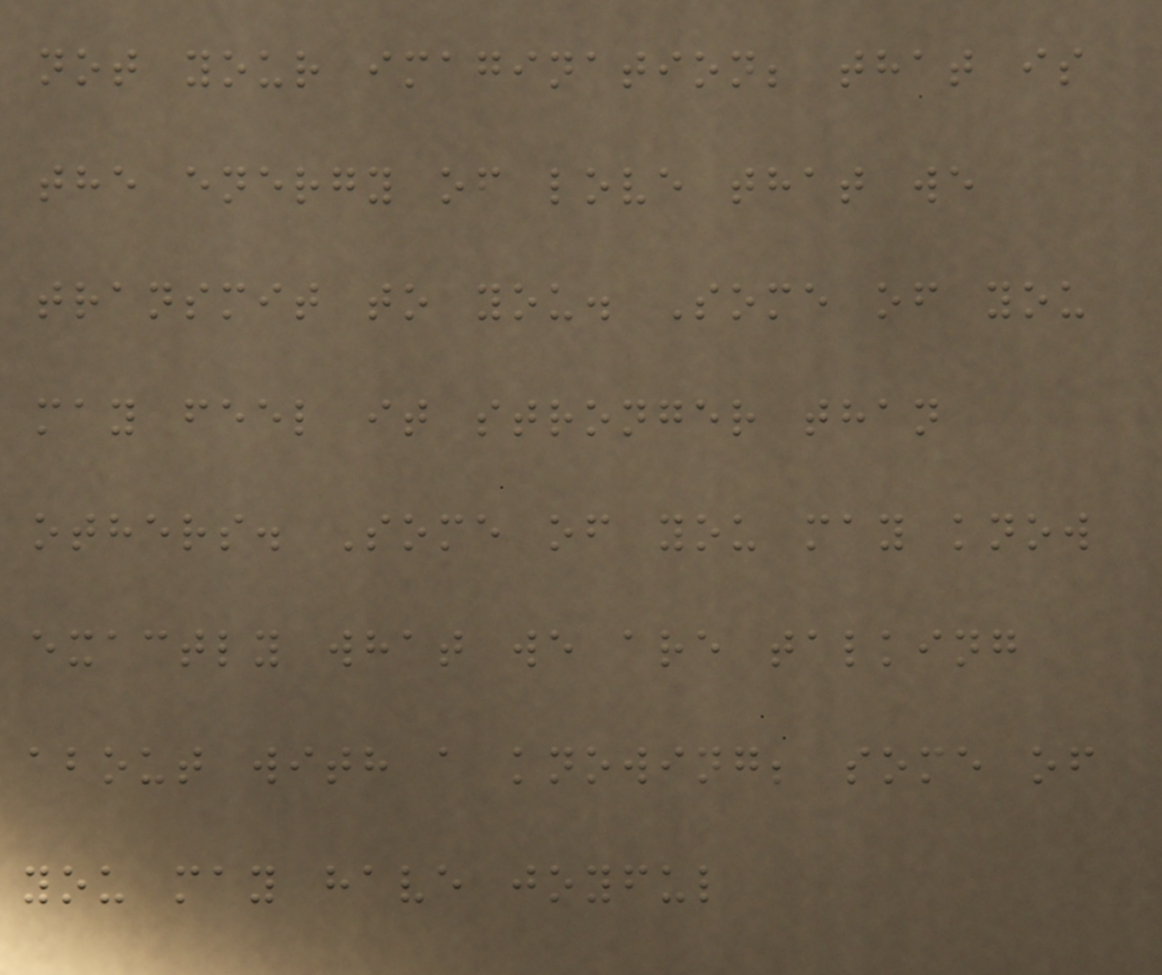not your imagination; that is
the energy of love that we
transmit to you. Some of you
may feel it stronger than
others. Some of you may know
exactly what we are talking
about with a knowing; some of
you may have joyful
